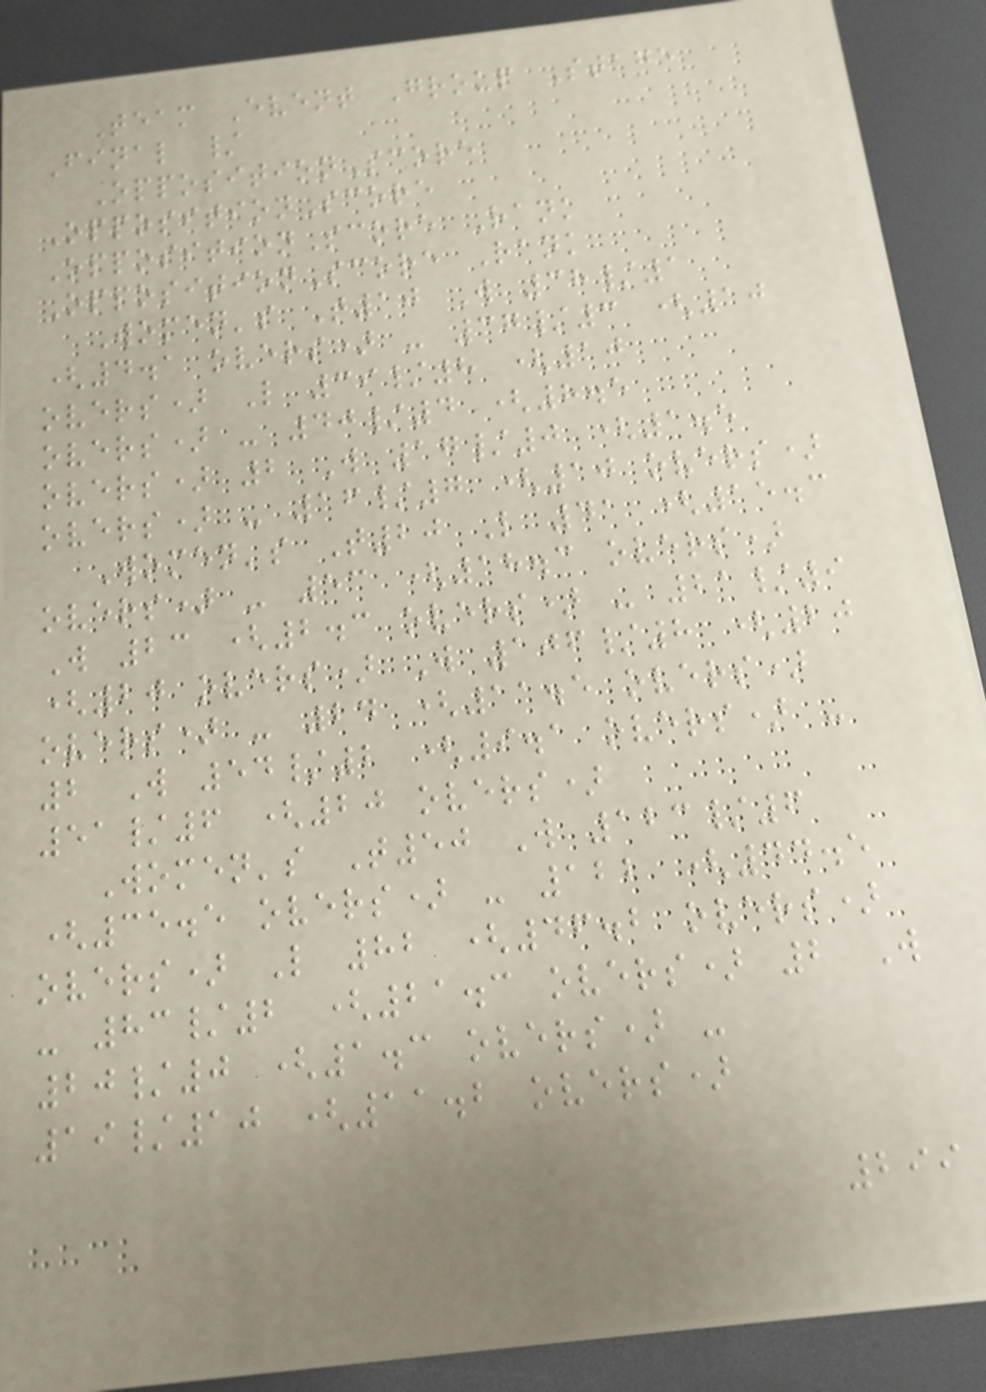Team Event Group Stage
Final /
OppositionScore
OppositionScore
OppositionScore Rank
OppositionScore Rank
Women's T10 W 38/1
(4.1 overs) - 37/3 (10
overs) L 39/8 (10
overs) - 40/4 (8.5
overs) 2 W 17/0 (1.5
overs) - 16/7 (10 overs)
Women's T20 L 41 (15.3
overs) - 53 (18.3 overs)
W 23 (2.3 overs) - 21/9
(20 overs) W 106/8 (20
overs) - 24 (11.5 overs)
2 W 54/2 (9.1 overs) -
51/6 (20 overs)
Women's T50 W 123/6
(35.5 overs) - 122 (44.5
overs) L 82 (46.2 overs)
- 83/2 (21.3 overs) 2 W
20/0 (1.3 overs) -
19/10 (11.2 overs)
299
